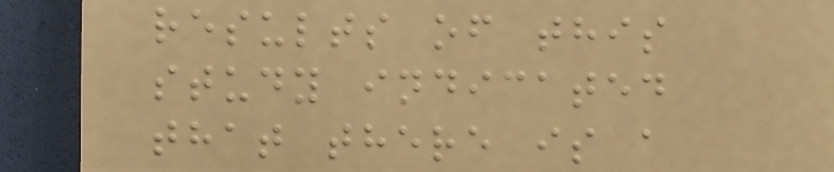results of this
study indicated
that there is a
